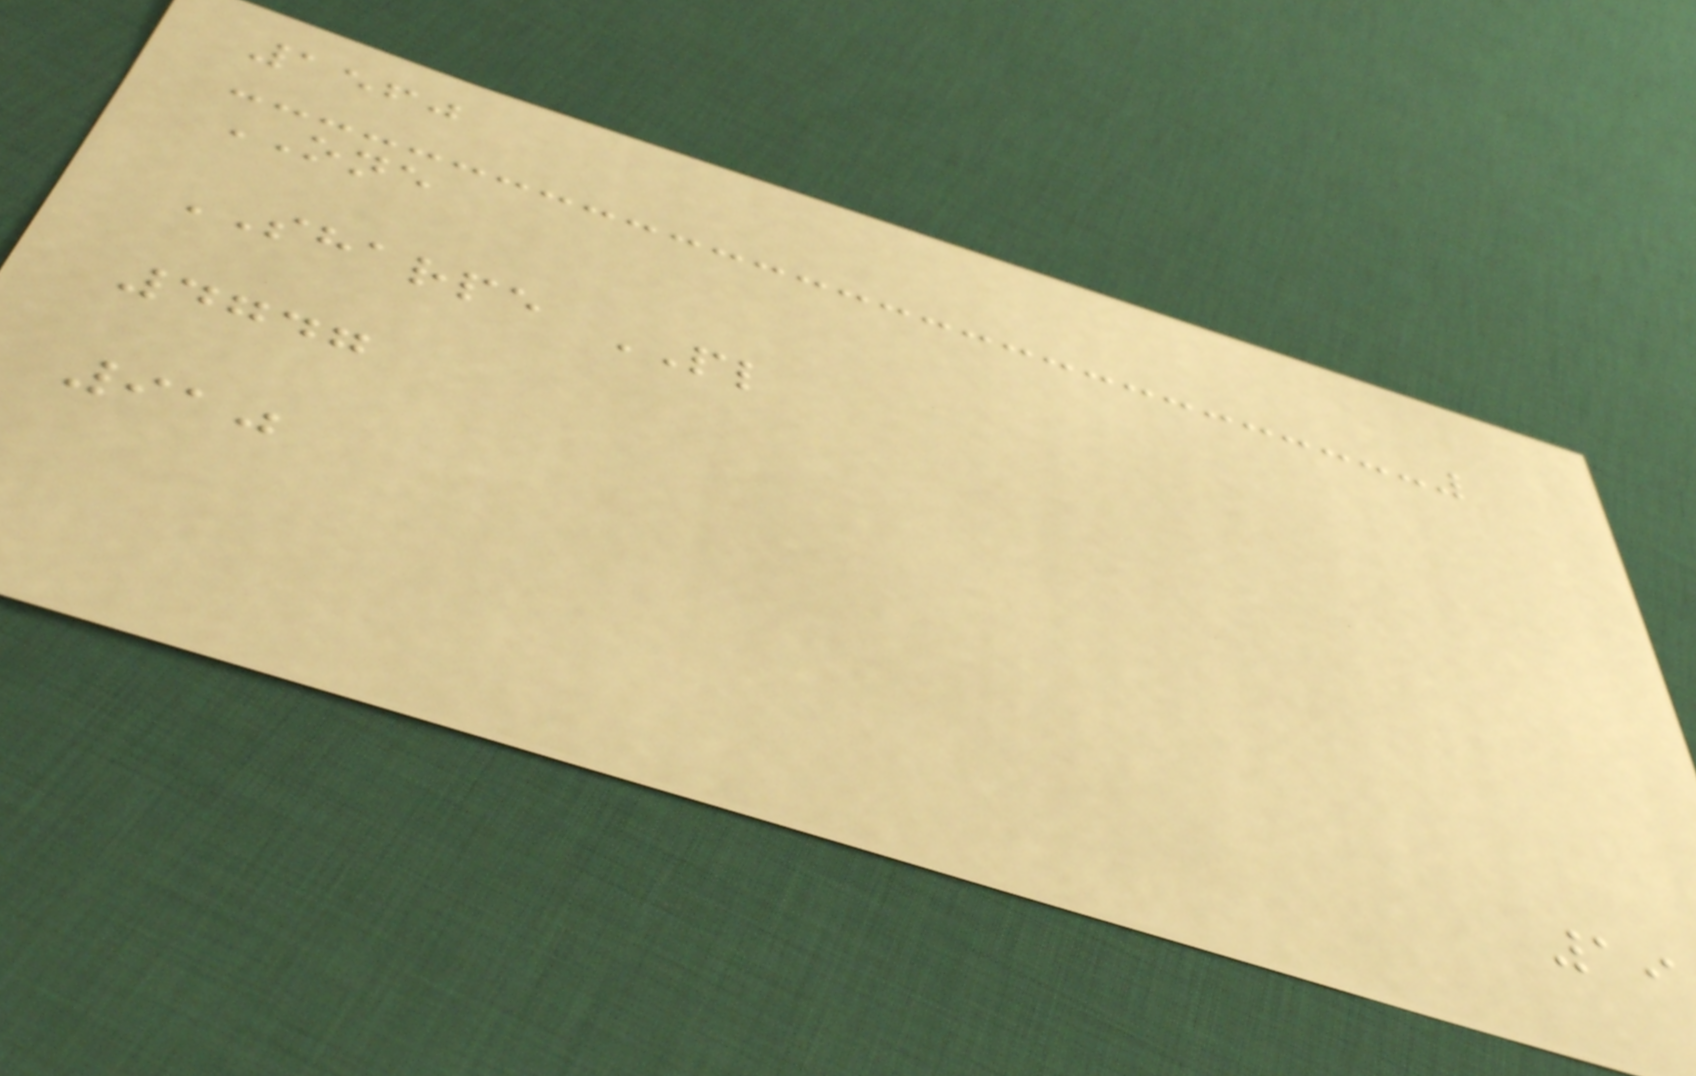1560
ONE
SHARPE PL
4747
910
19
